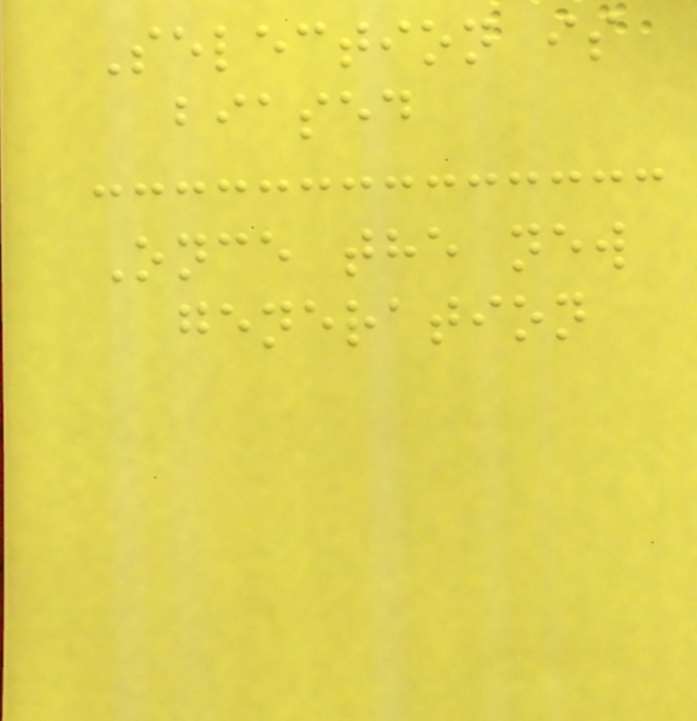Selection is
biased
Once the new
generation
